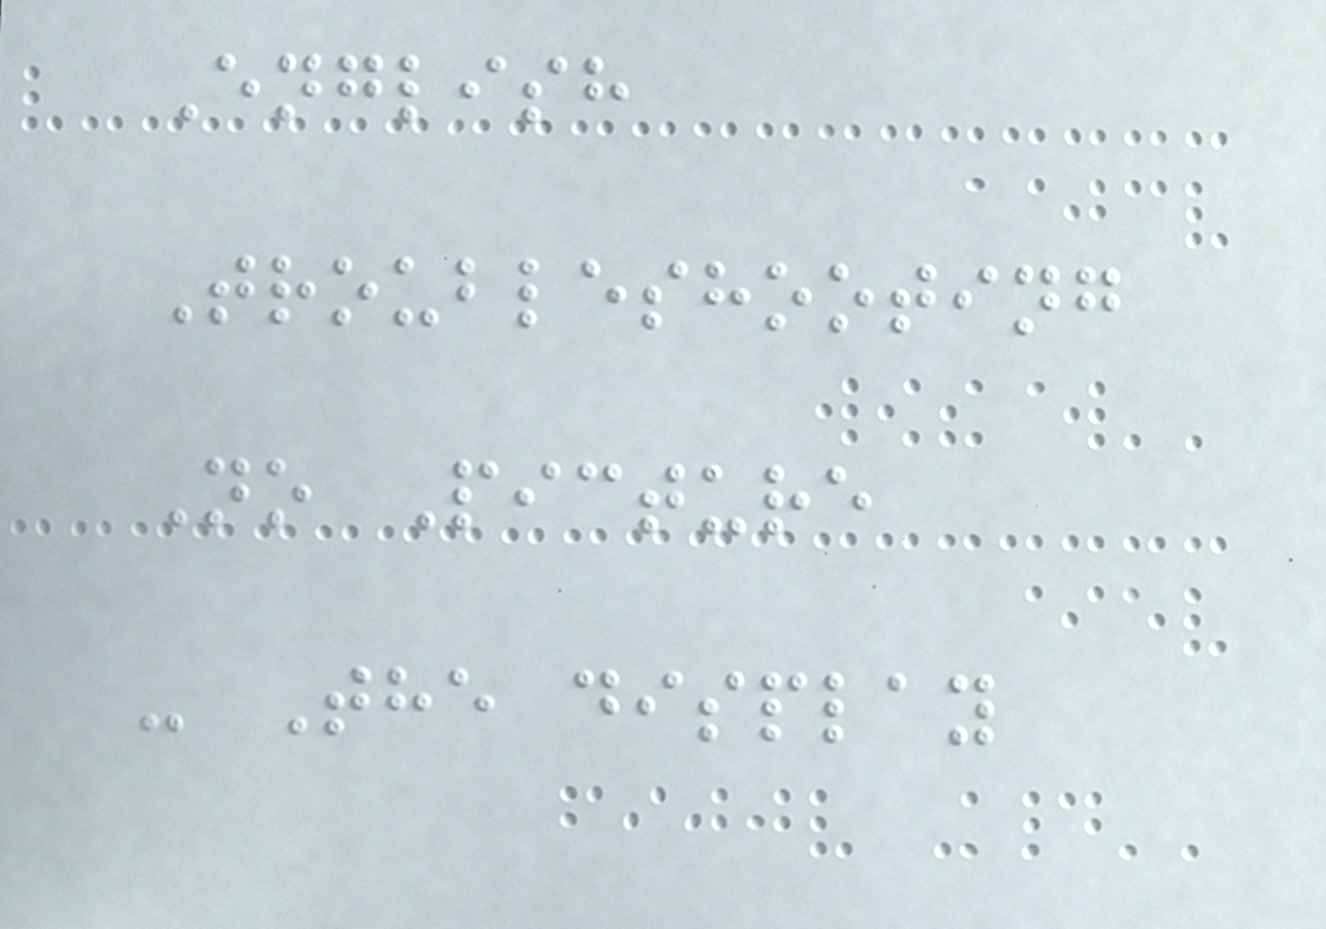English
Troubleshooting
No Picture
- The display
